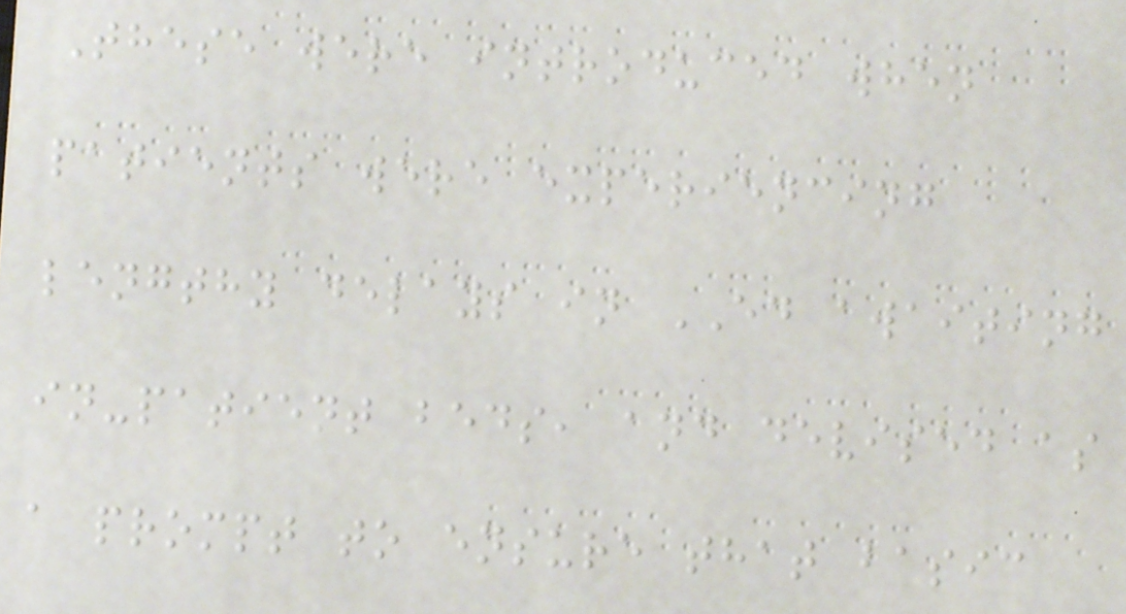These were introduced when
patients were experiencing
lengthy delays in ED awaiting
in-patient beds, and devised as
a prompt to ensure that basic
